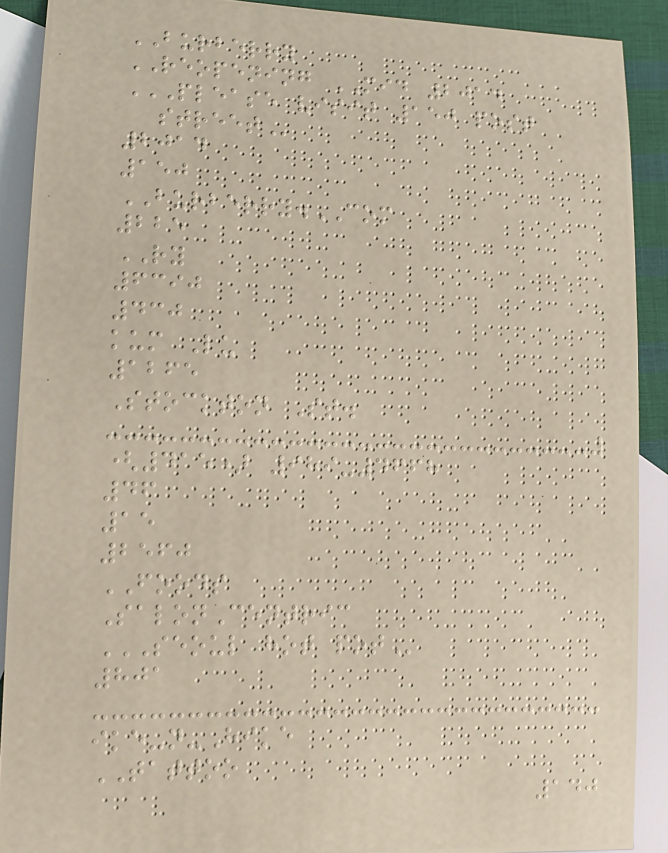BURBERRY
REOPENING MID 2014
PLEASE VISIT 150 POST
STREET
2014
150
BURBERRY.COM
225
RY
6390
430
kum Lu
1265
Stockton St.
(415) 989-4668
46
15
2560
FOODS
SalonCentric
SEOUL HOT POT
801
ike-n-Hike
TATTOO
140
